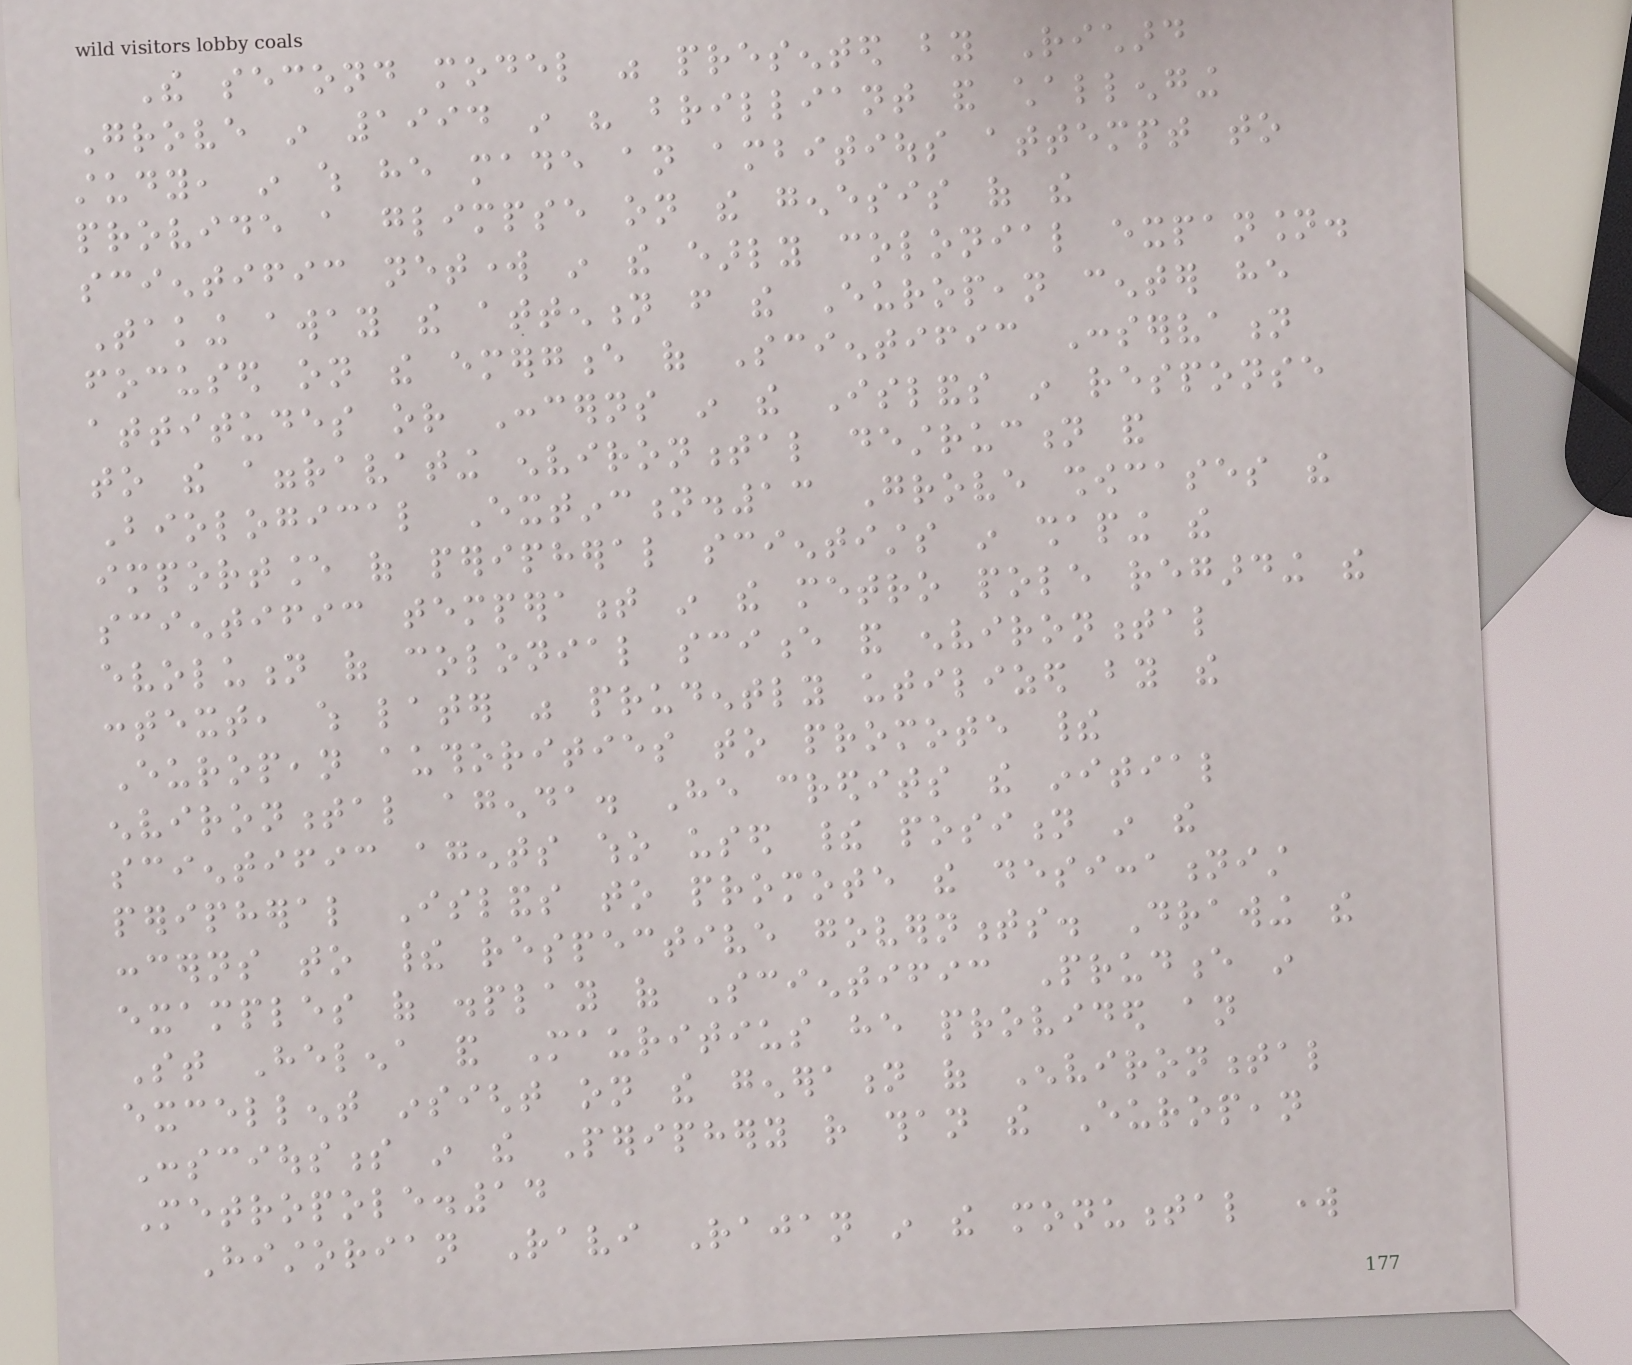The second model was presented by Richard
Grove in 1994 in his brilliant and challenging
study, in which he made an ambitious attempt to
provide a glimpse on the genesis of the
scientific network in the early colonial expansion.
Taking away the attention from the European center he
focused on the emergence of Scientific Conservation
attitudes or Concerns in the Islands in response
to the aggravating environmental destruction and
Biological Extinction.13 Grove showcases the
importance of peripheral scientists in shaping the
scientific temperament in the metro pole regarding the
evolution of colonial science and environmental
context, which later was prudently utilized by the
European authorities to promote their
environmental agenda. He credits the initial
scientific agents who used their position in the
peripheral Islands to promote the desiccationist
concerns to their respective governments. Drawing the
examples of display of Scientific Prudence in
St Helena and Mauritius he provided an
excellent insight on the generation of Environmental
Consciousness in the Periphery rather than the European
Metropole.14
Historian Ravi Rajan in the monumental work
